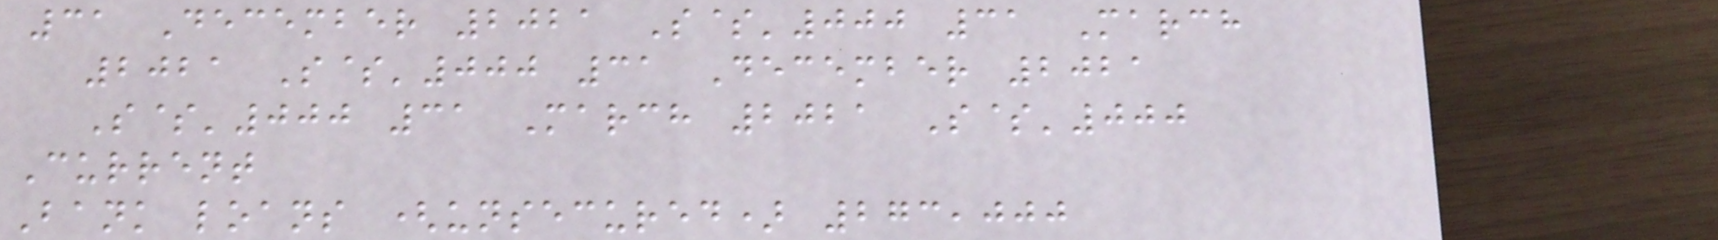31 December 2021 S$'000 31 March
2021 S$'000 31 December 2021
S$'000 31 March 2021 S$'000
Current
Bank loans (unsecured) 273,000
